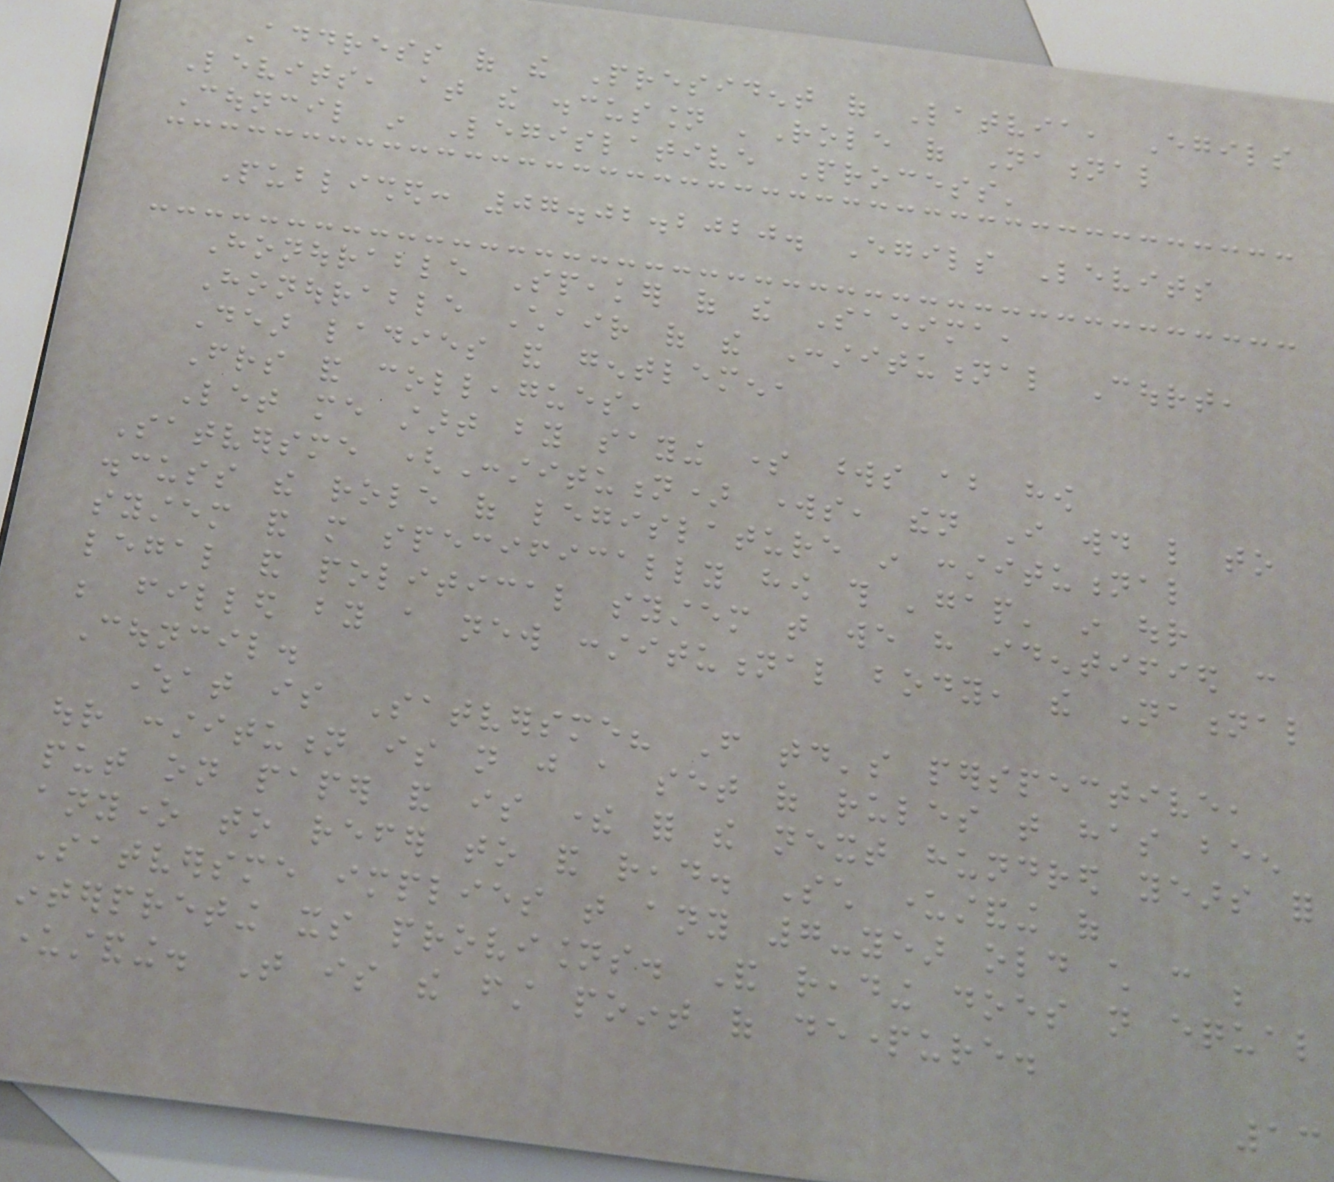Address of the President of Latvia, Egils
Levits, at the discussion 'Role of National
Council in Legislative Process'
Published: 07.02.2020. Egils Levits
Honourable Speaker of the Saeima,
Honourable Chair of the Constitutional Court,
Dear ladies and gentlemen,
Friends and colleagues,
Let me start by saying some words about how
Satversme (Constitution) works, then I would like to
discuss the role of legislature in constitutional
system and more specifically how this 'gap' in our
legal and political system that we have identified can
be filled by a new constitutional body, the National
Council.
What is Satversme? From today's perspective,
our constitution is not just a set of rules that has been
put on paper and is there for the next hundred years for
anyone to refer to and read. Such understanding of
Satversme implies that any 7-year old child can be
interpreting its provisions. And reading does not equal
understanding. That is the first point of departure.
13
